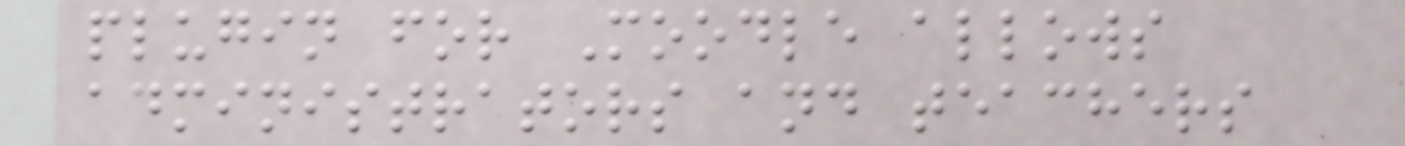plugin for Moodle allows
administrators and teachers
